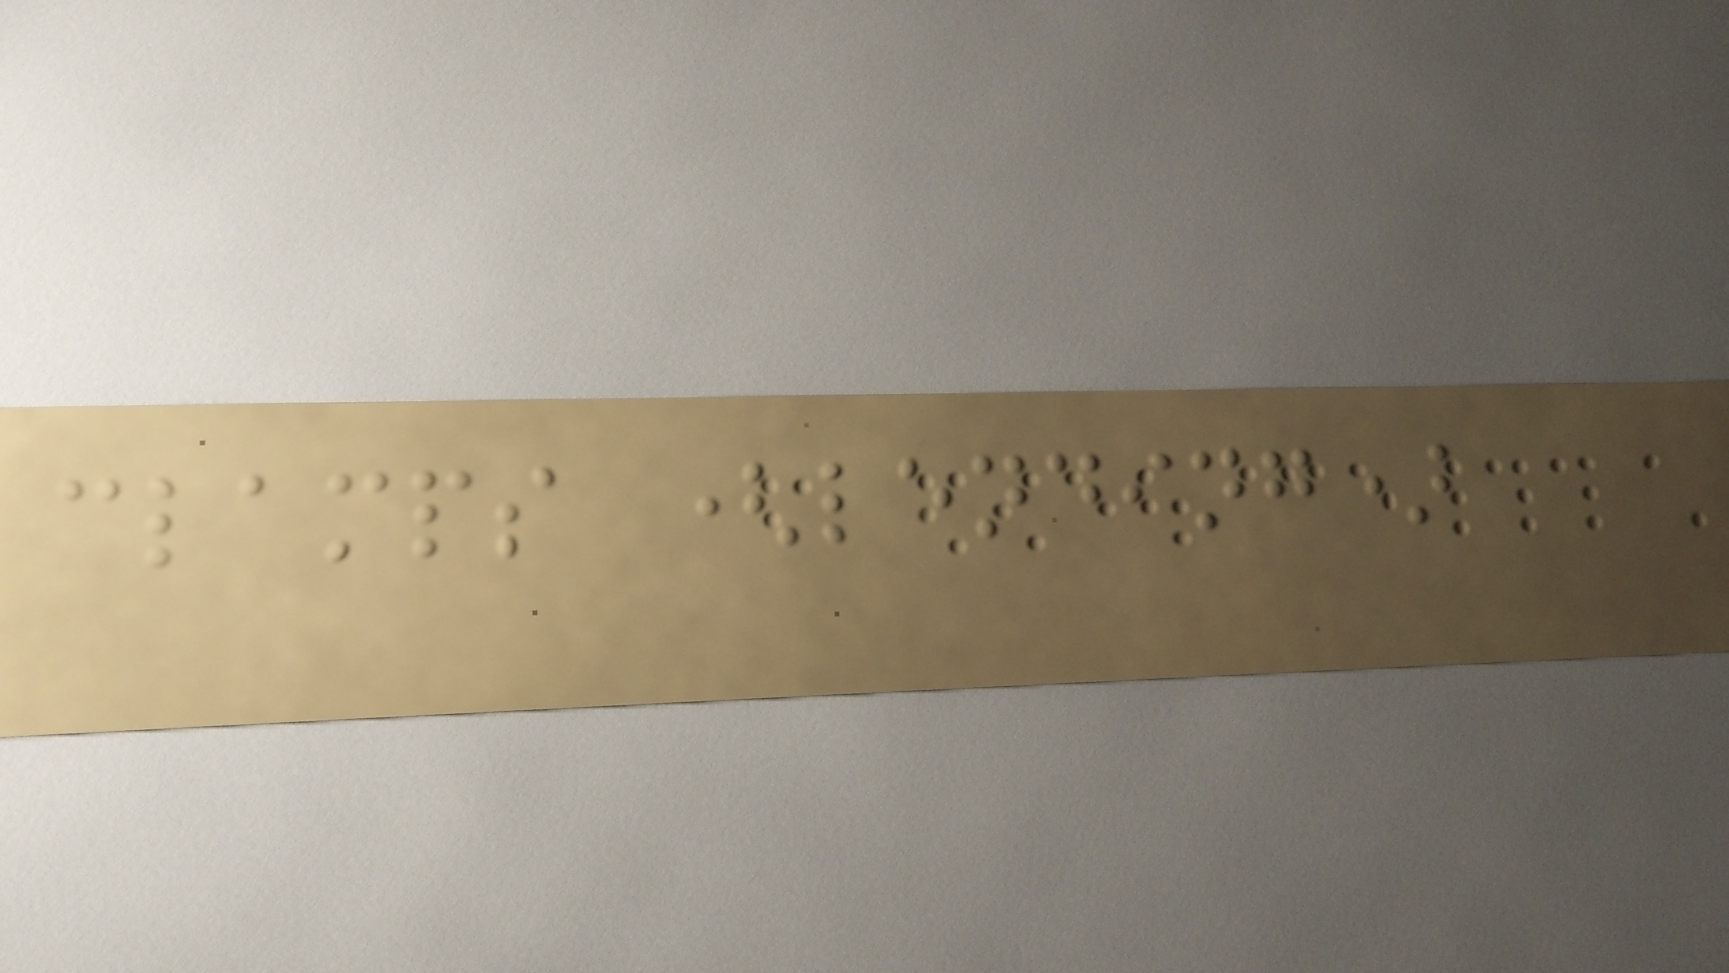clamps (lending)
